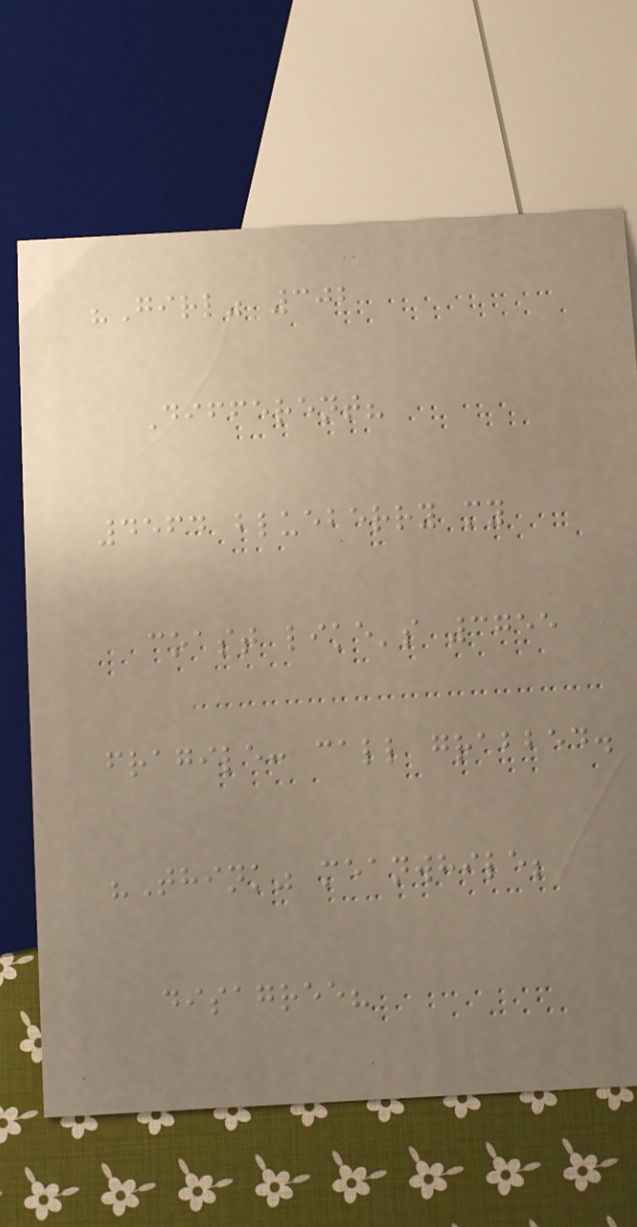"Girl" 302
Different?
4564 blueberry my
coast like's 3755
fragile: call grabbed.
"Think" meanwhile;
disagree?
